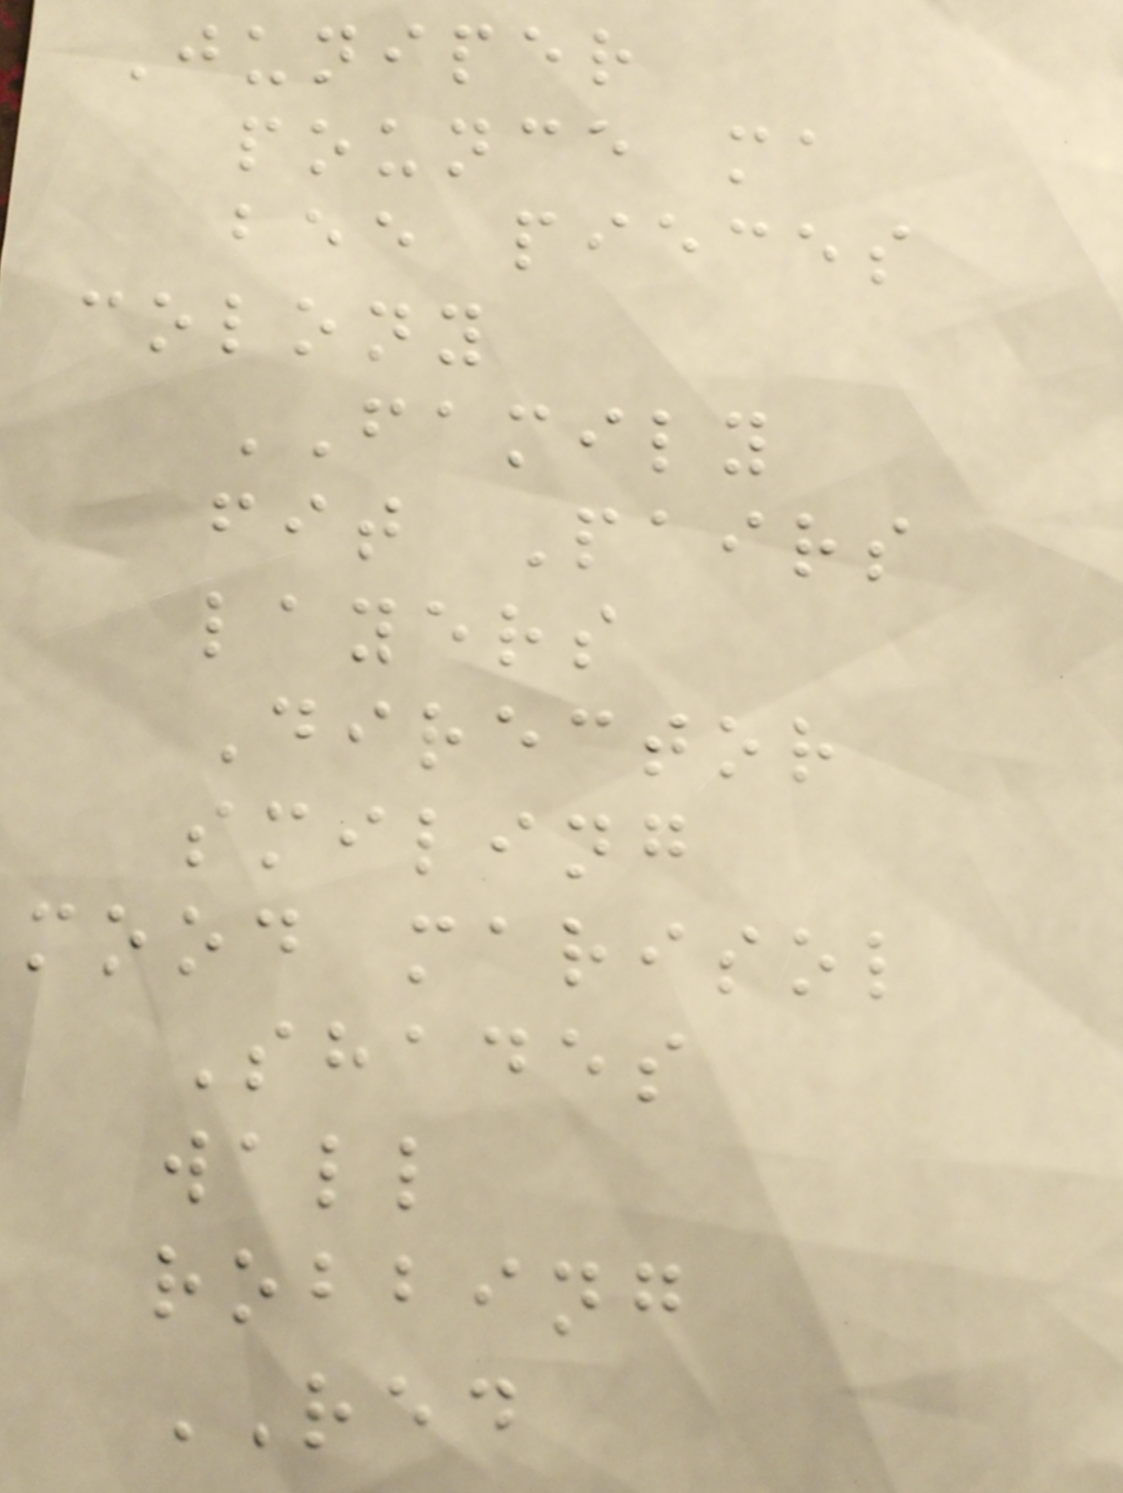Juniper
pounce ma
bee pieces
colony
FAMILY
fit Pairs
layers
Director
smiling
mood marisol
Shades
wall
robbing
RED
